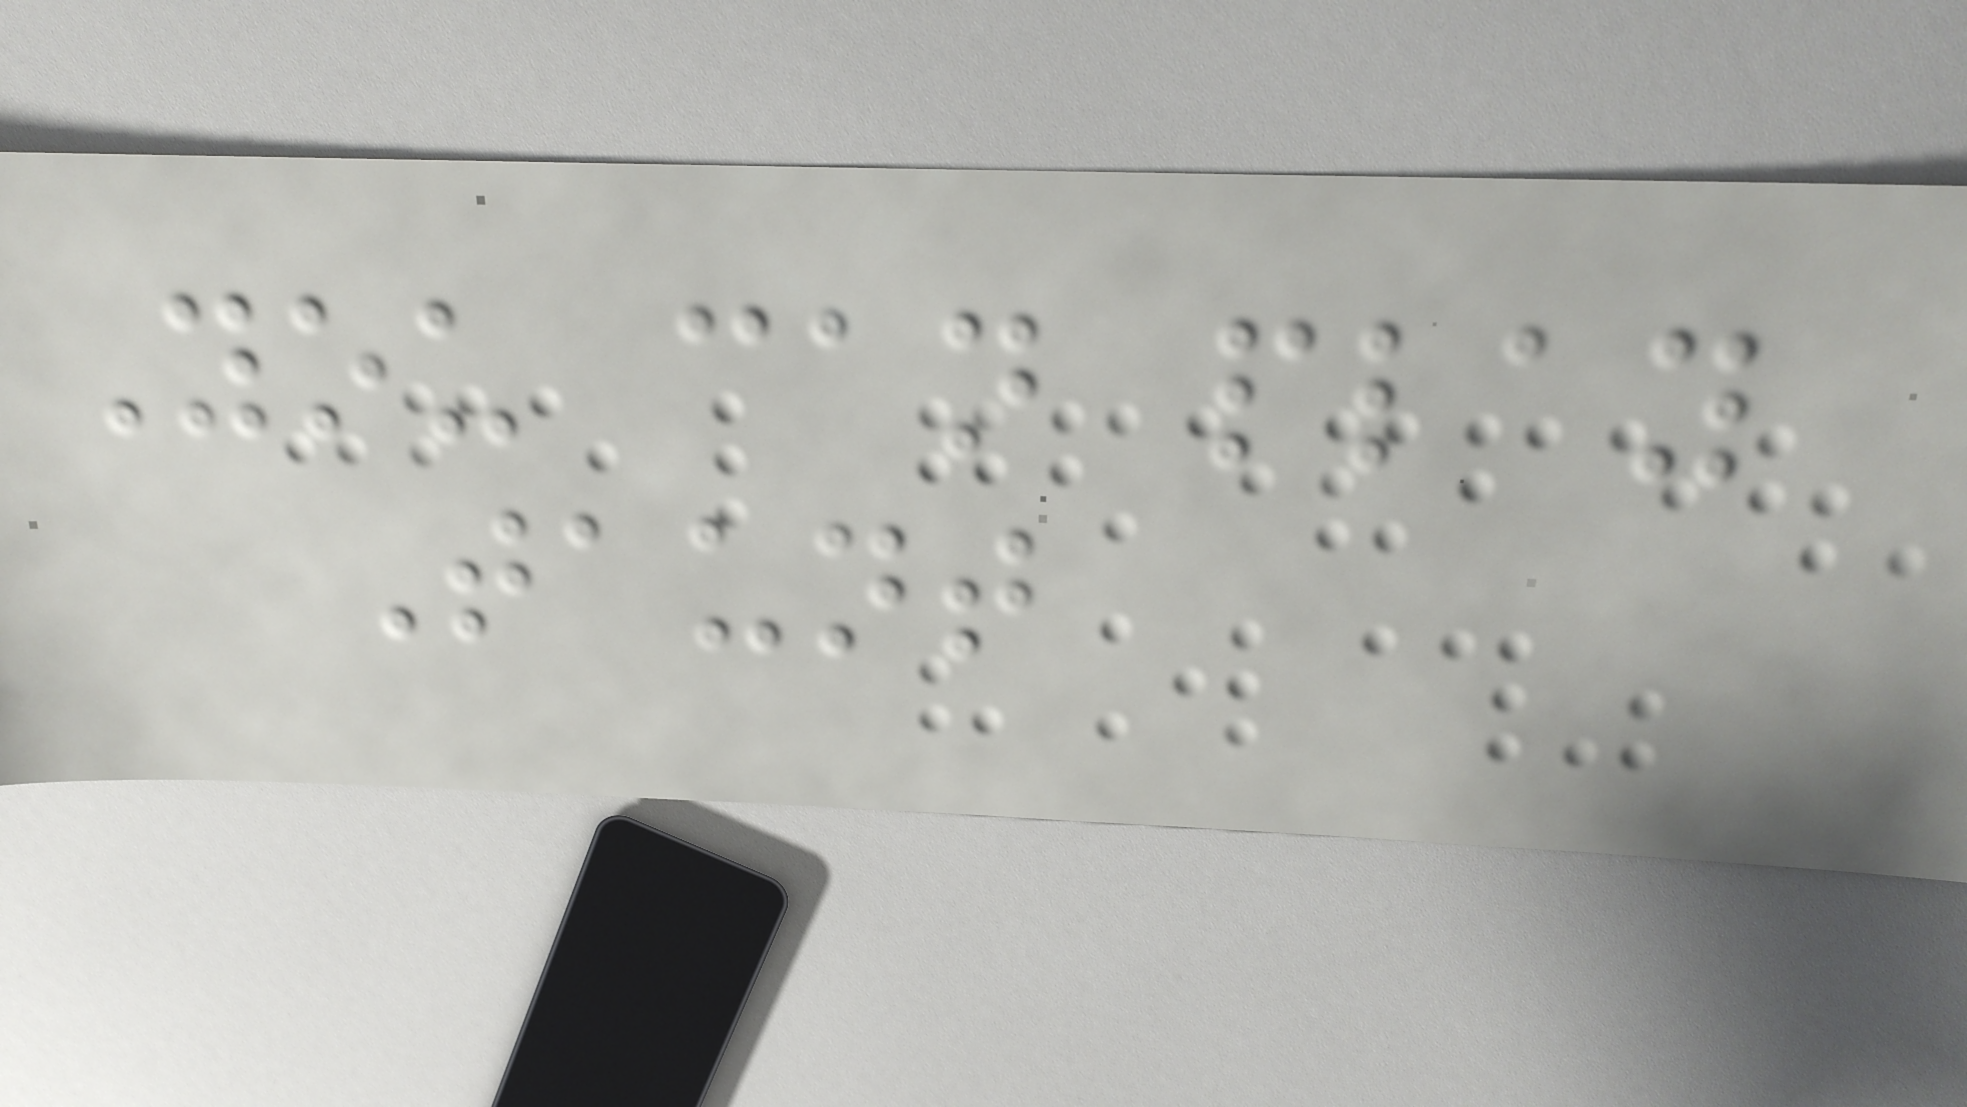You can play
Taunt
